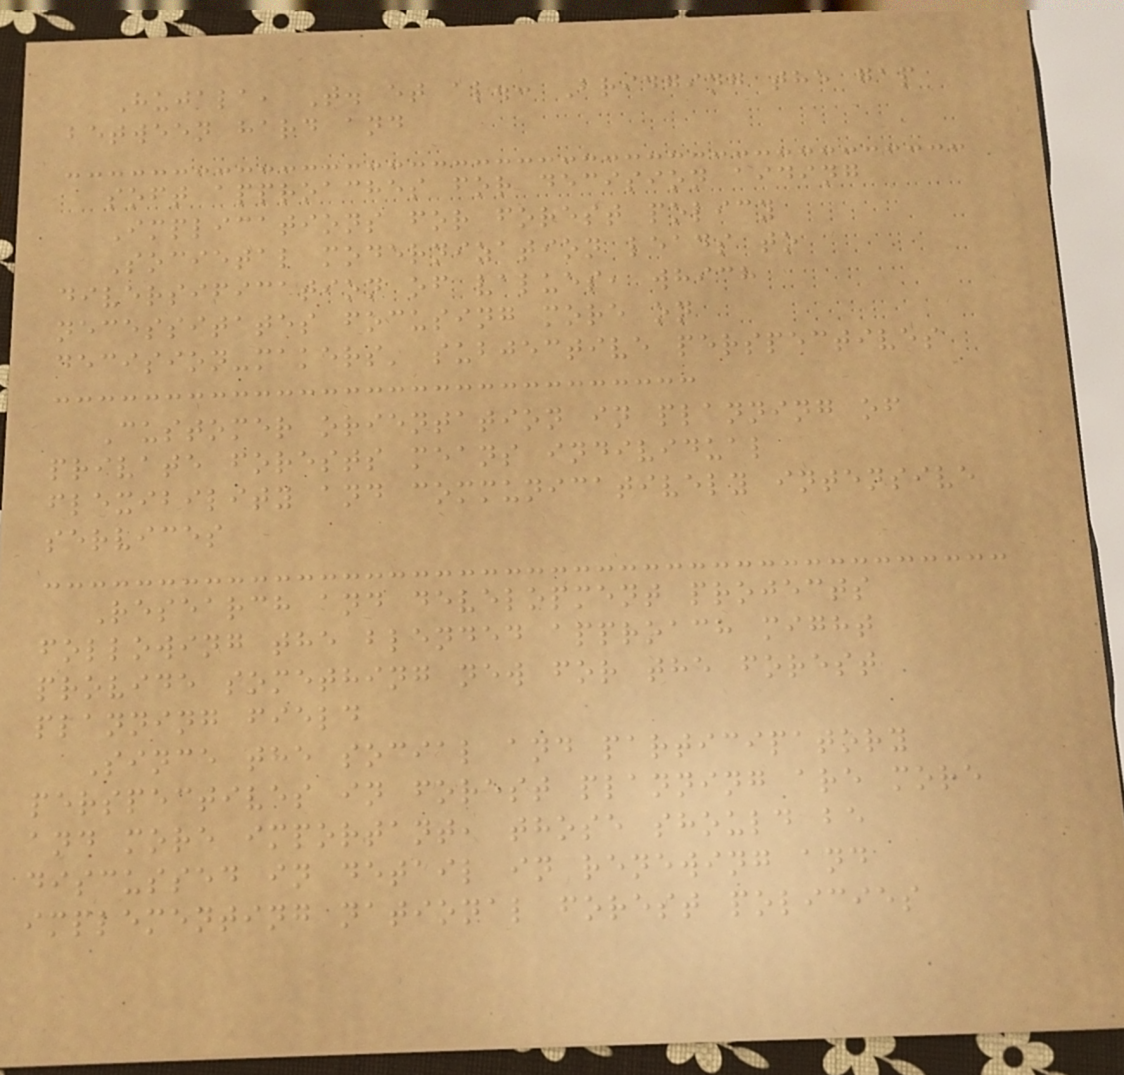Hujala, T. et al.: Bridging the gap
between hard and
soft approaches for decision aiding
Implications for forest policy
Societal modernization leads to
diversification of values, which
necessitates focusing more on
decision-makers' subjective perspectives
Customer orientation in planning of
private forests means individual
flexibility and communicatively intensive
services
Research and development projects
following the blended approach might
provide something new for the forest
planning field
Since the social and participatory
perspectives in forest planning are more
and more important, those should be
discussed in detail in renewing and
implementing national forest policies
